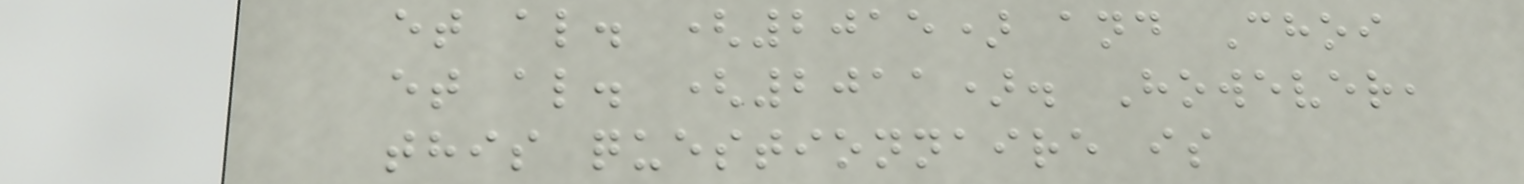et al. (2015) and Choi
et al. (2011). However,
this questionnaire is
